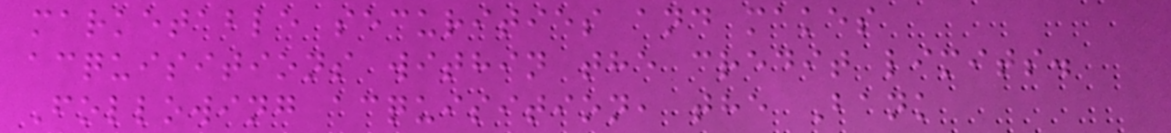marketable securities and makes
acquisitions within the credit limits.
Following acquisition, the Bank
